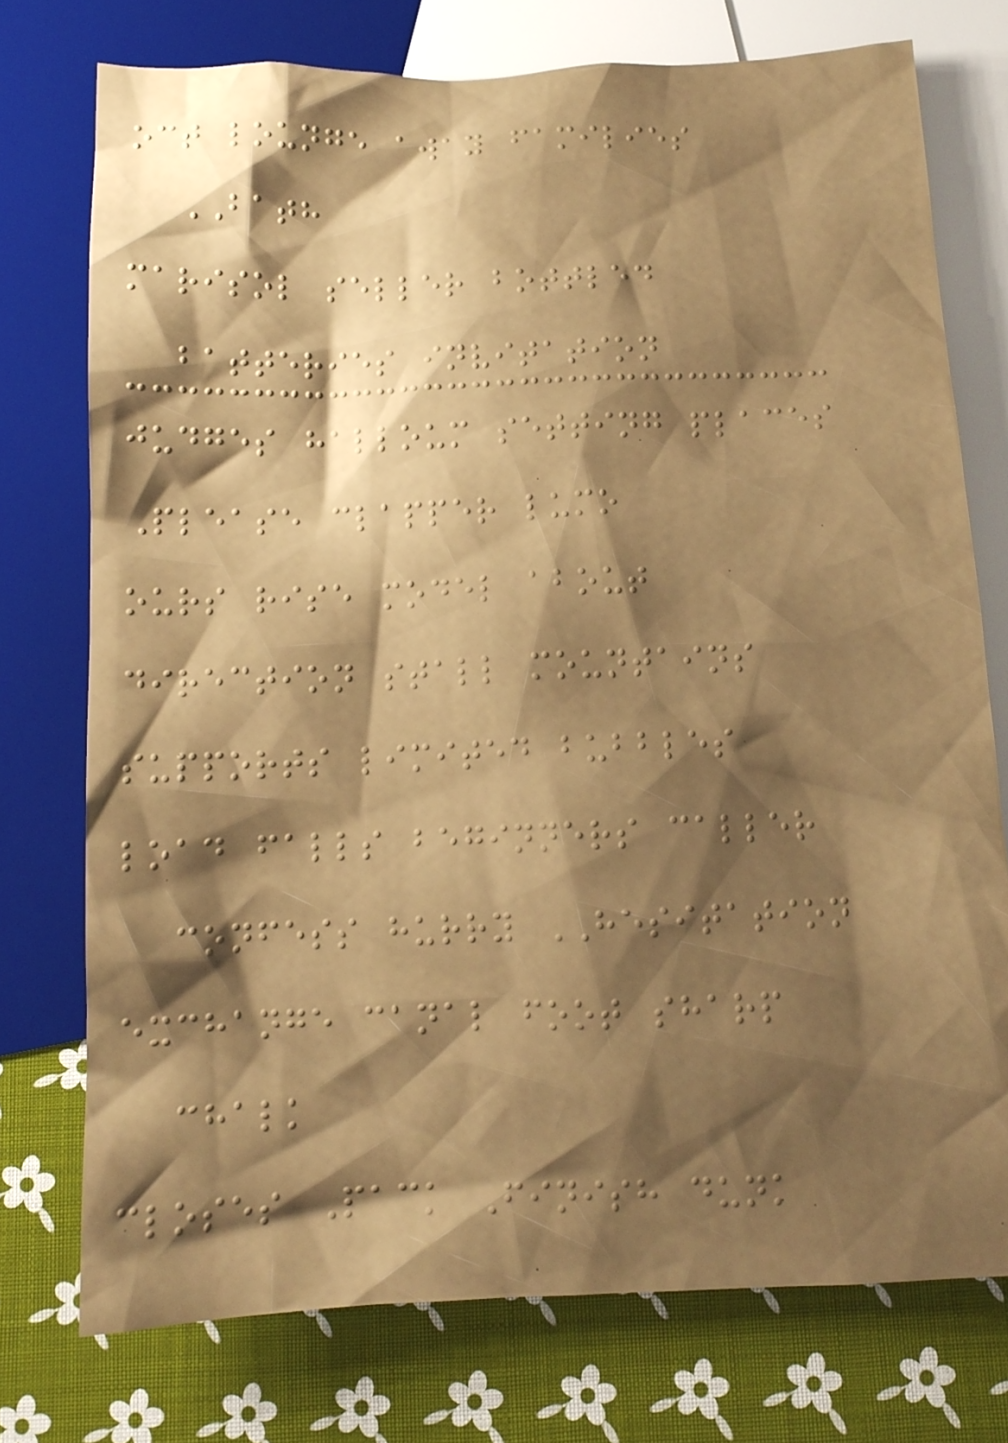oct lounge away families
BATH
marisol seller bottled
batteries invitation
judges halloum setting places
Please clapper lumo
ours rise model about
direction stall mountains
supports limited bubbles
load falls beginners caller
confess hurry HESITATION
exchange canal foot sharp
chalk
closes Pack Finish dunk
